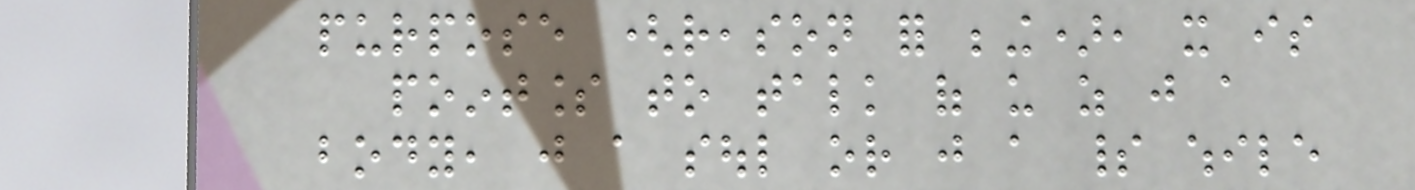purpose (reason for being), it is
pointless to talk of us as just a
body, just a soul or just a spirit while
